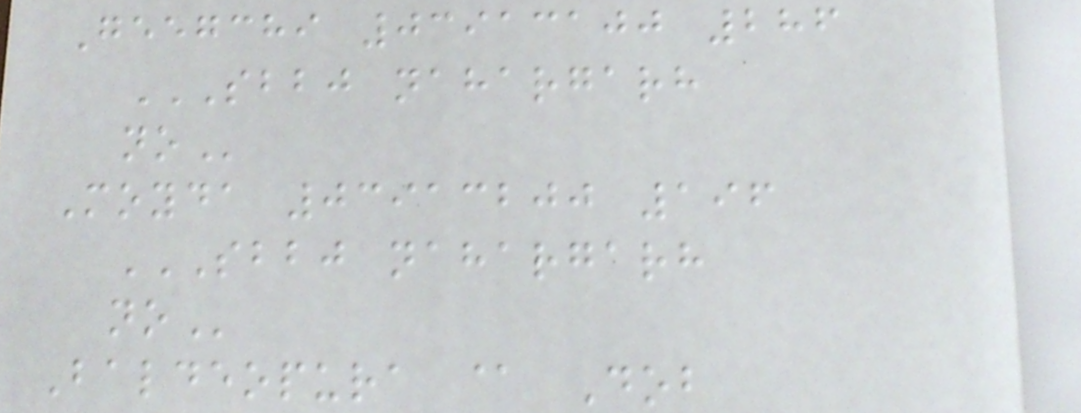Geegchi 03913100 286
SBBJ NAHARGARH
NO
Moyda 03913200 196
SBBJ NAHARGARH
NO
Baldeopura @ Dob
